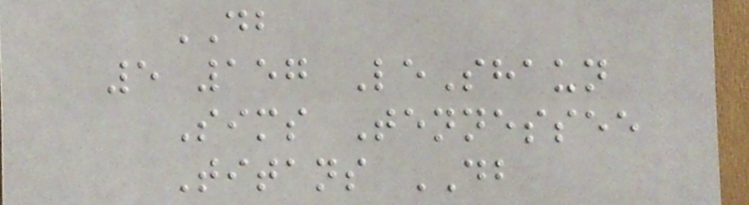DB
5 157 LeShaun
Sims Tennessee
Titans DB
